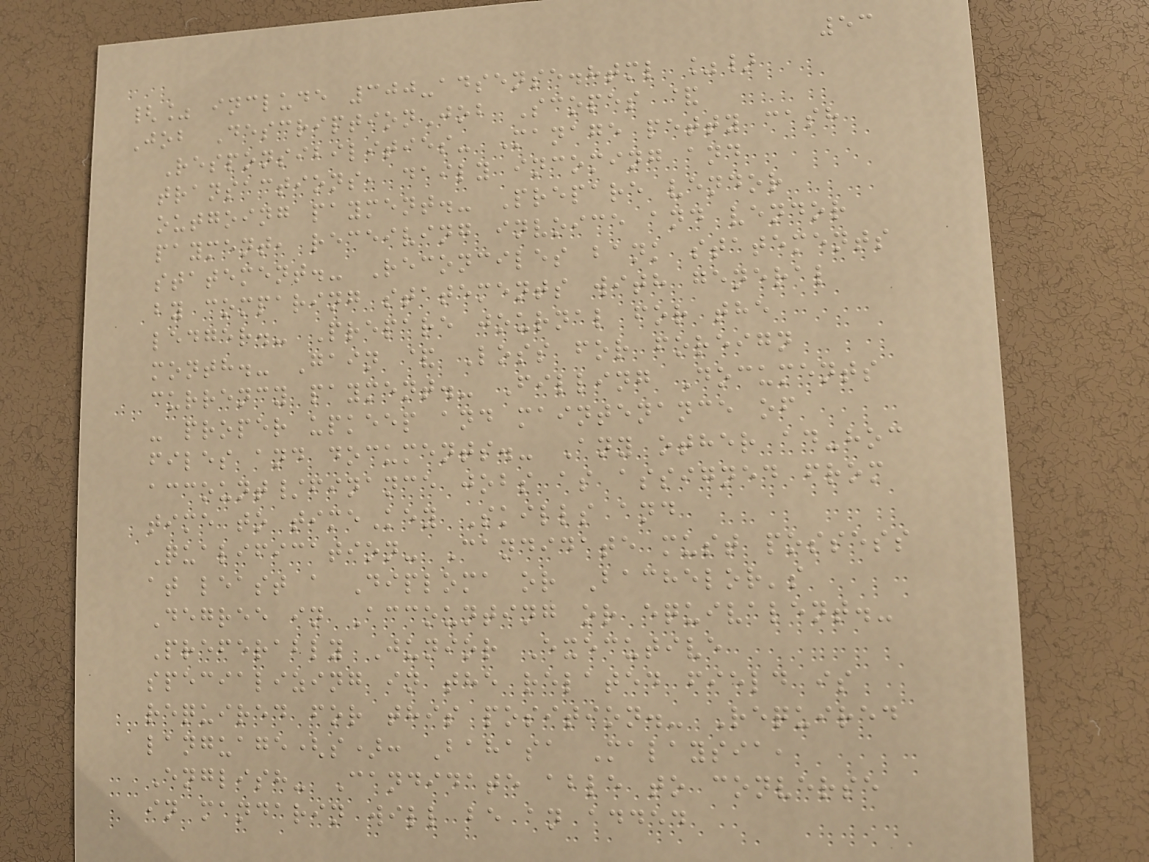53
{% include 300-adsense.html %}
Job DescriptionJob Scopes &
Responsibilities- Manage petty cash
transactions, daily incoming and
outgoing payment.- Prepare vendor
payment, receiving invoice and vendor
statement.- Reconciles bank statements
by comparing statements with general
ledger.- Prepare journal for the
month.- Gain & Loss for foreign
currency payment.- Filling Documents
- proper upkeep and maintenance of
files and documents.- Any other ad-hoc
account/finance jobs as assigned from
time to timeKey Skills and
Qualification- Candidate must possess
at least a Diploma or Bachelor's
Degree in Accounting or equivalent.-
Preferably Junior Executive
specializing in the related field is
required for this position.- Required
language(s): Bahasa Malaysia,
English- Candidate able to converse
in mandarin will be an added
